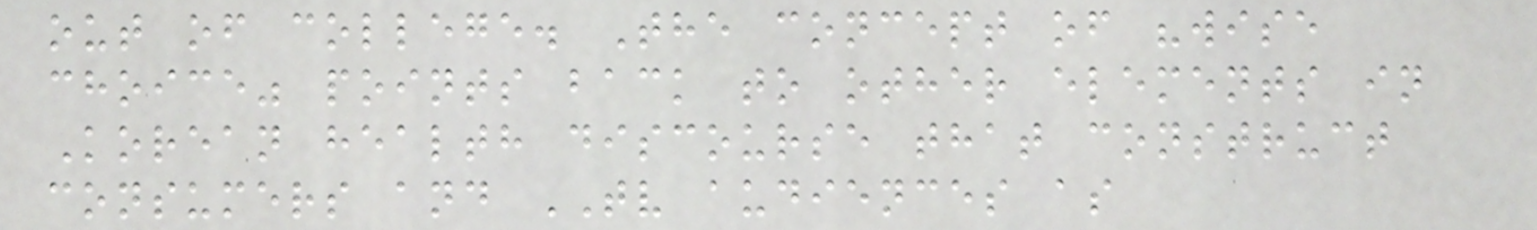out of college. The concept of "wise
choice" points back to other elements in
Korean health discourse that construct
consumers and TV audiences as
